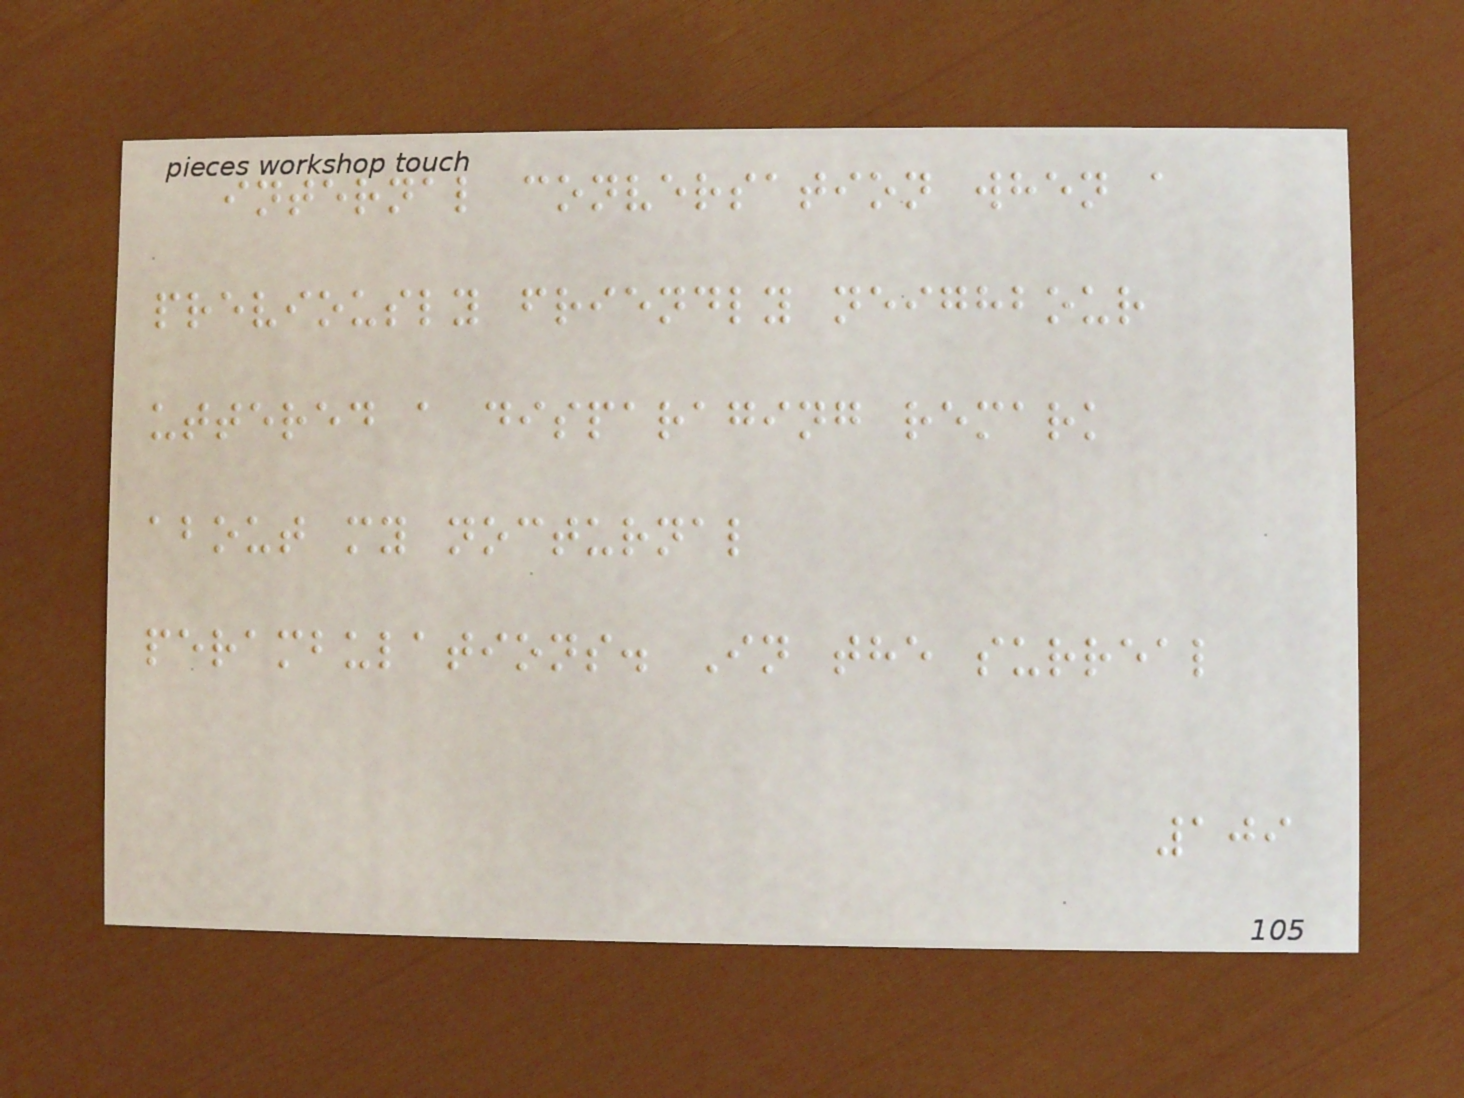internal conversation when a
previously friendly neighbour
uttered a disparaging remark
about my nocturnal
perambulations. In the surreal
109
